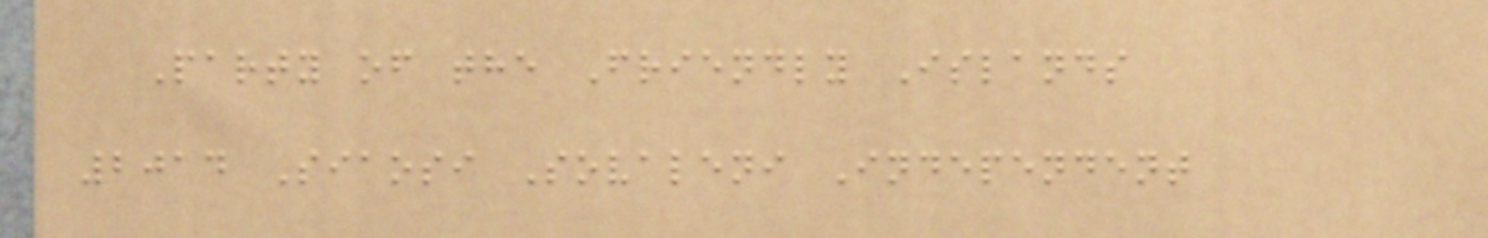Party of the Friendly Islands
2014 Siaosi Sovaleni Independent
